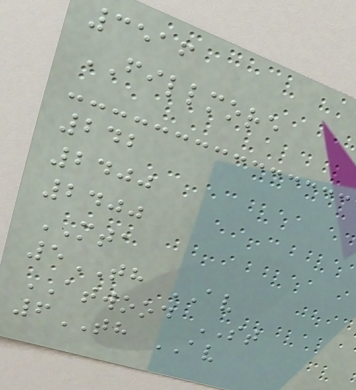3516
FILLMORE
242
2400
2400
MTA
5TH AV
ATWOOD ST
6TH AV
